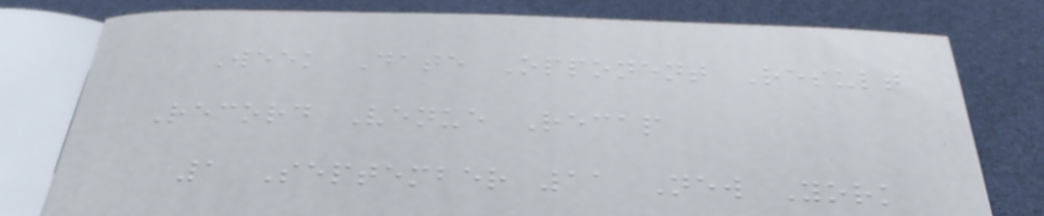Week Date Opponent Result
Record Venue Recap
1 September 11 New York
